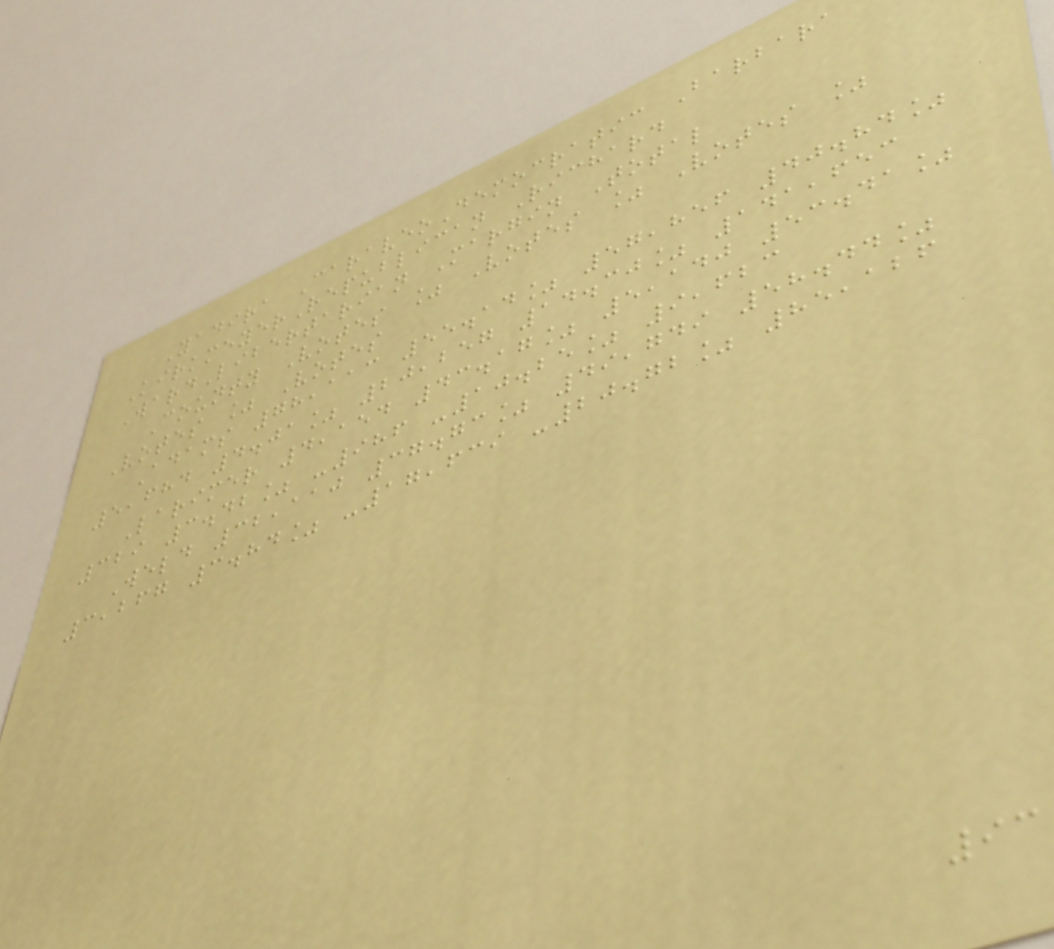Yadira CaraveoDemocratic Barbara
KirkmeyerRepublican Richard
WardLibertarian Margin Total
County Votes % Votes % Votes %
Votes % Votes
Adams 78,113 55.14% 57,856 40.84%
5,684 4.01% 20,257 14.30% 141,653
Larimer 4,154 43.17% 5,140 53.41%
329 3.42% -986 -10.25% 9,623
Weld 32,110 37.73% 49,749 58.44%
3,267 3.84% -17,639 -20.72% 85,126
93
